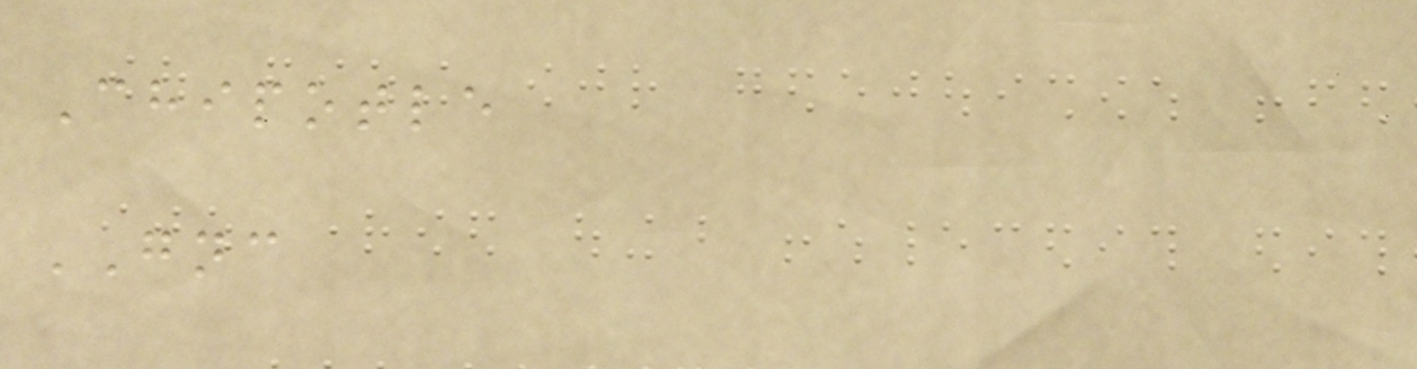Chipotle
GNC
